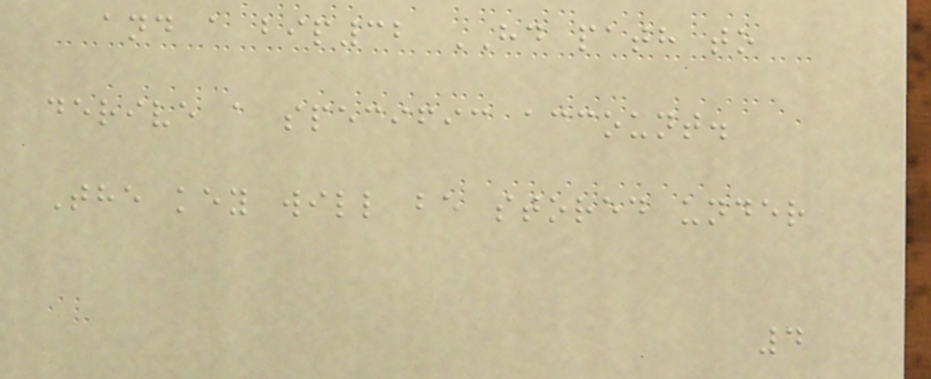and a bip32 HD path to
derive a specific account.
The key will be stored under
4
